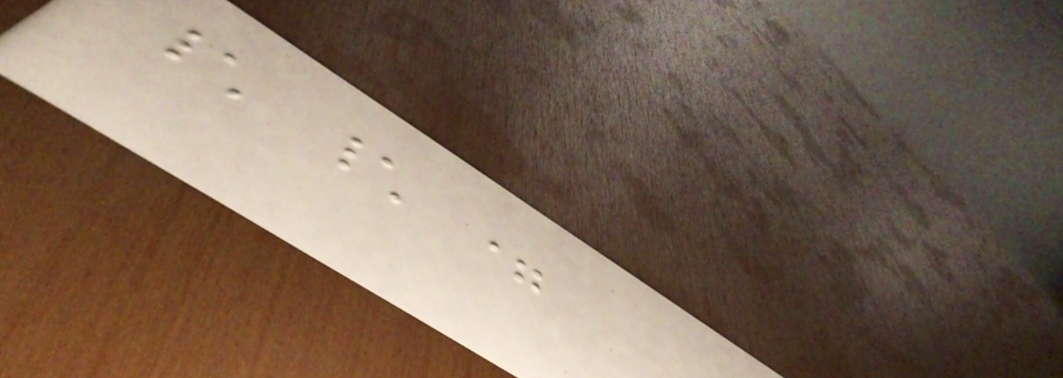\ \ =
